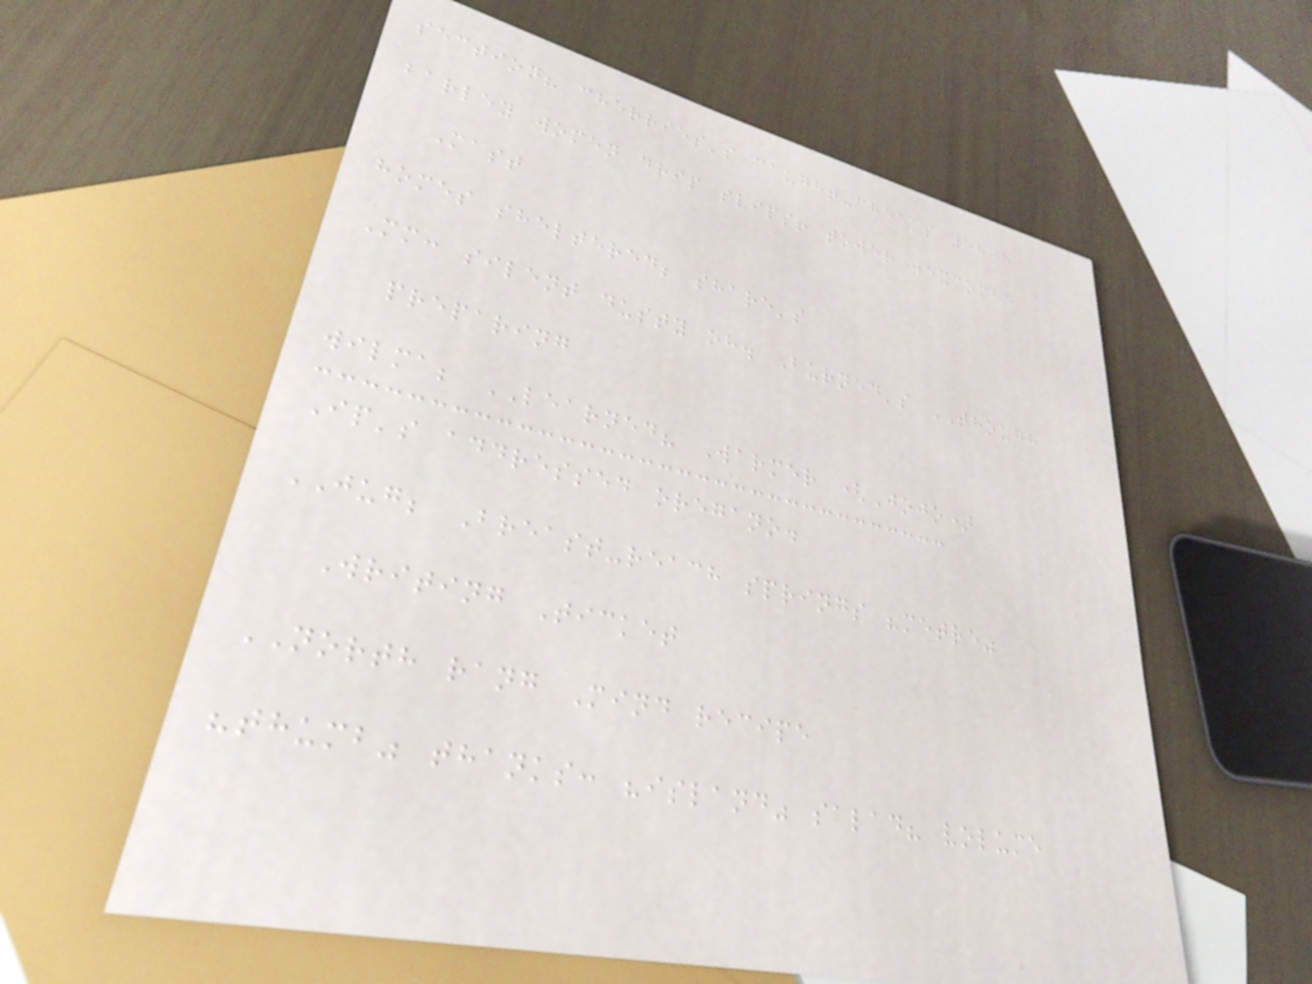section? cherries's caught-cheeks 5878
barley women drip slips! tower wexcombe
Mast
homes sheltered; share's
Mm: silent dusty oh. Burned's THOUGH
preparing
wilma; LEARNED? Warmer (Jojo)
Ip's addressed oregano.
JUG; Breast-reach springs "metre"
Writing Ticket
NORTH rang Mind recipe
"thumb" thanks: "island" salad? volume
